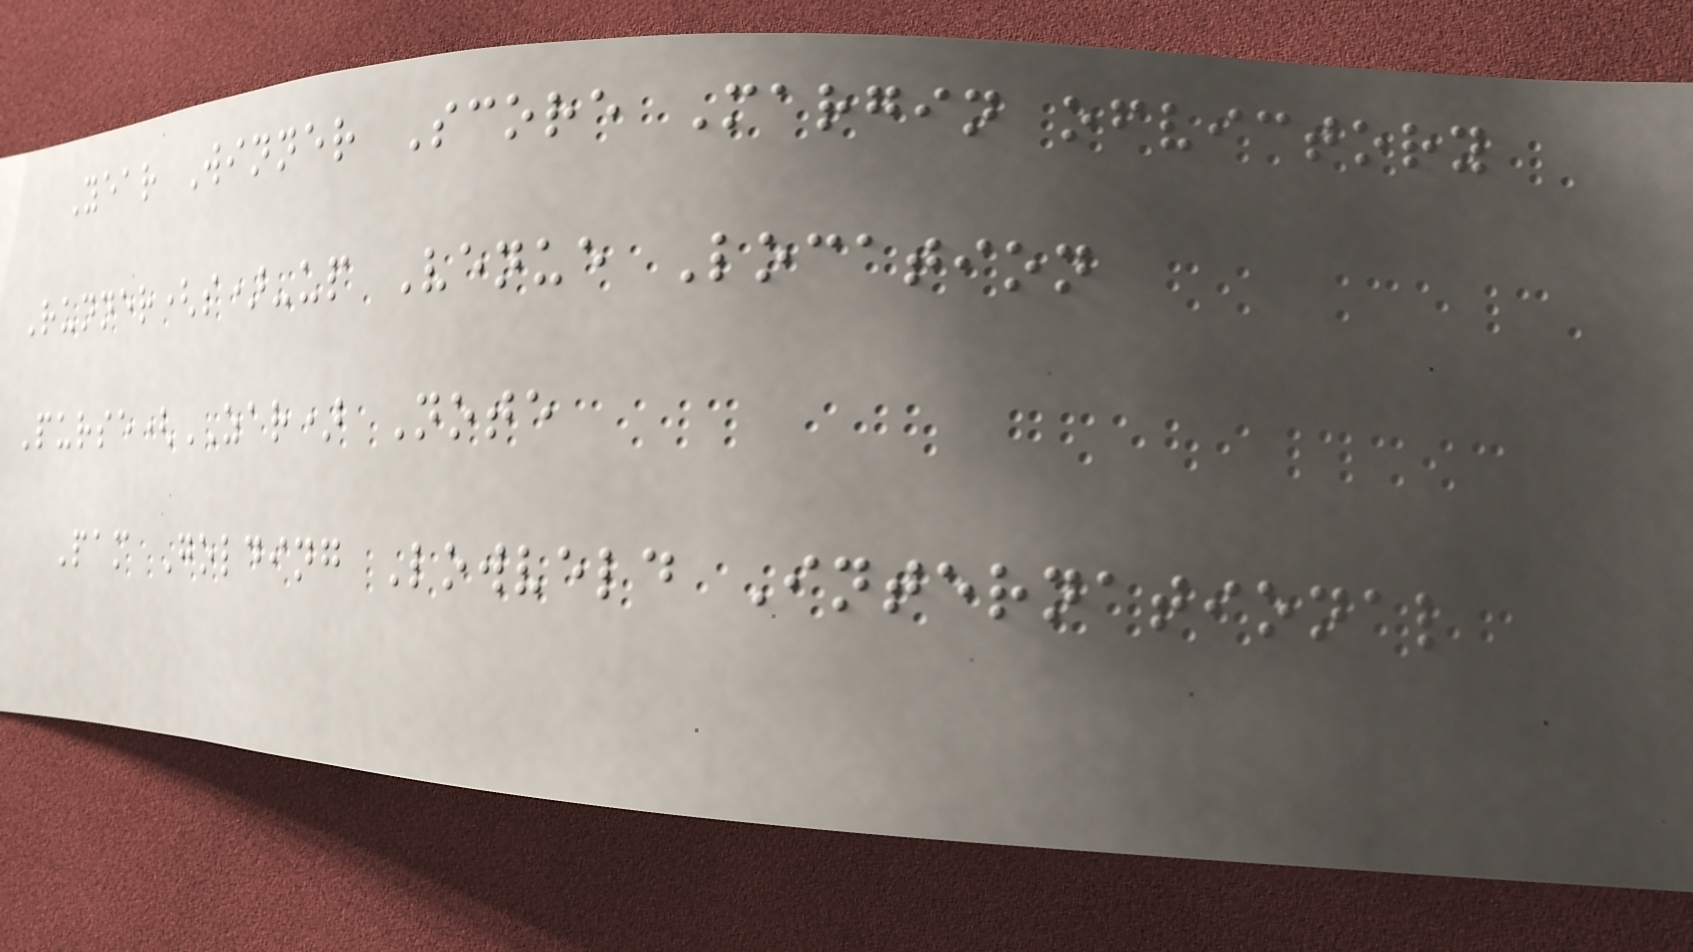Year Winner Score Margin ofvictory
Runner(s)-up Venue Location
Purse(ZAR) Note
Pam Golding Lowveld International
